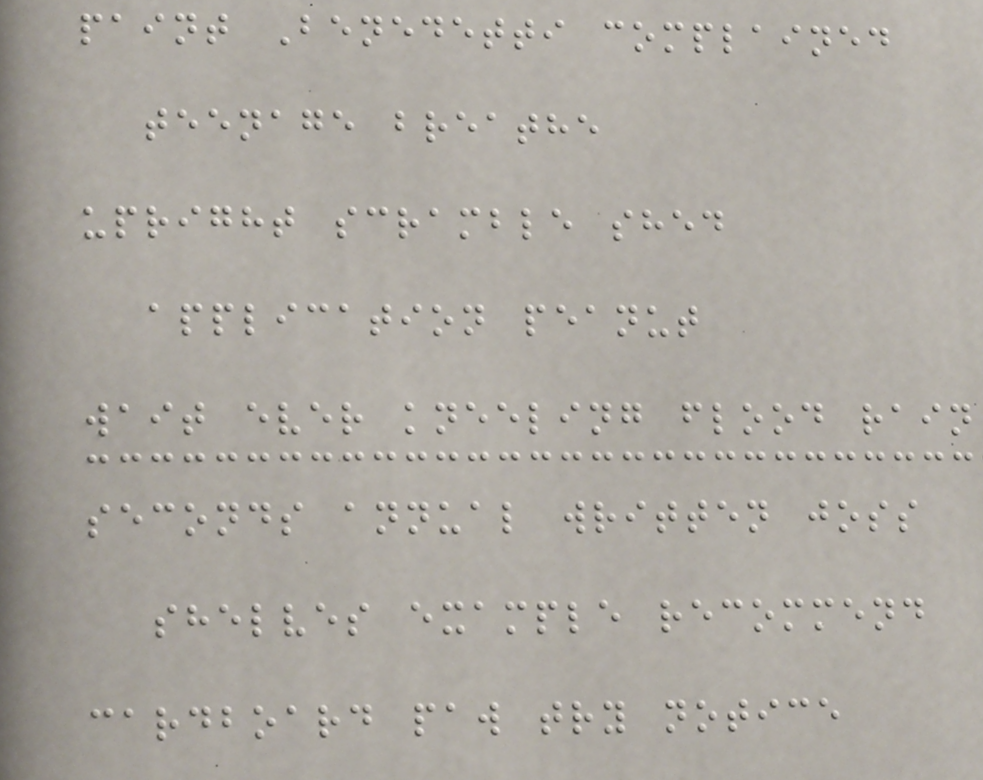paint Benedetti complained
teenage breathe
upright scramble shed
application peanut
wait ever kneeling flood rain
seconds annual written joss
shelves example recommend
cardboard paw try notice
